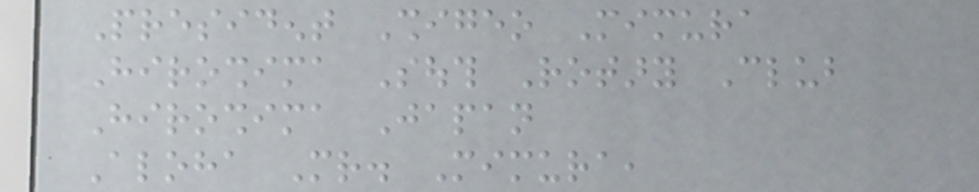President Shigeo Mimura
Hiroshima South Rotary Club
Hiroshima Japan
Aloha Mr. Mimura,
